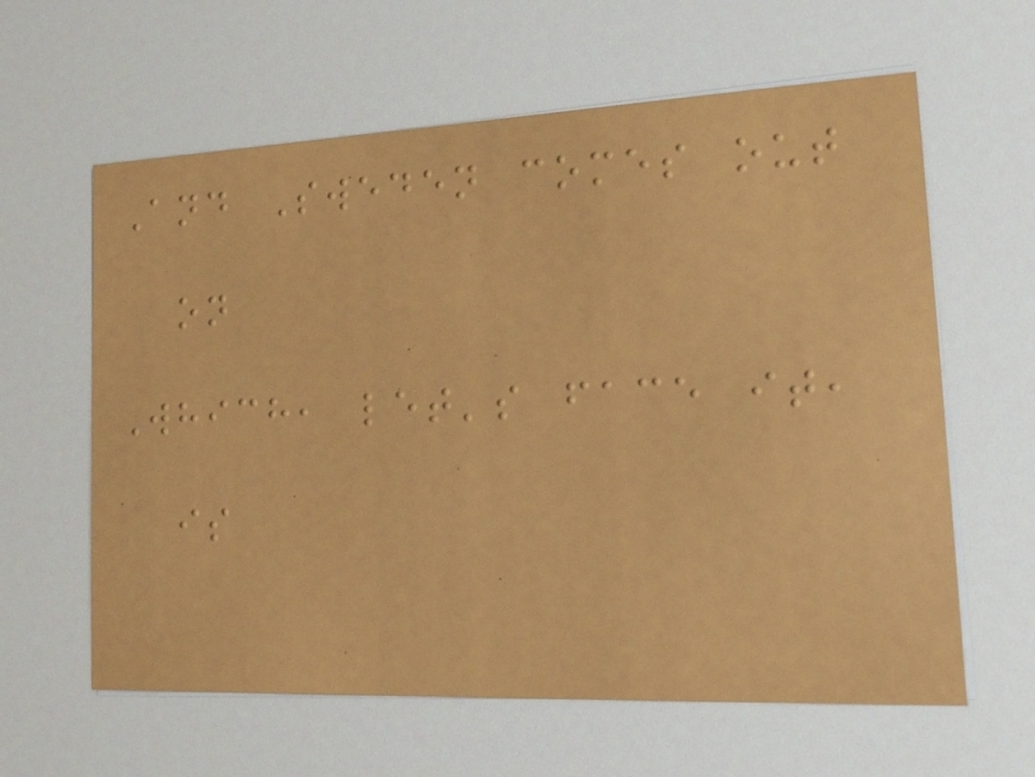And Sweden comes out
on
Which, let's face it,
is
